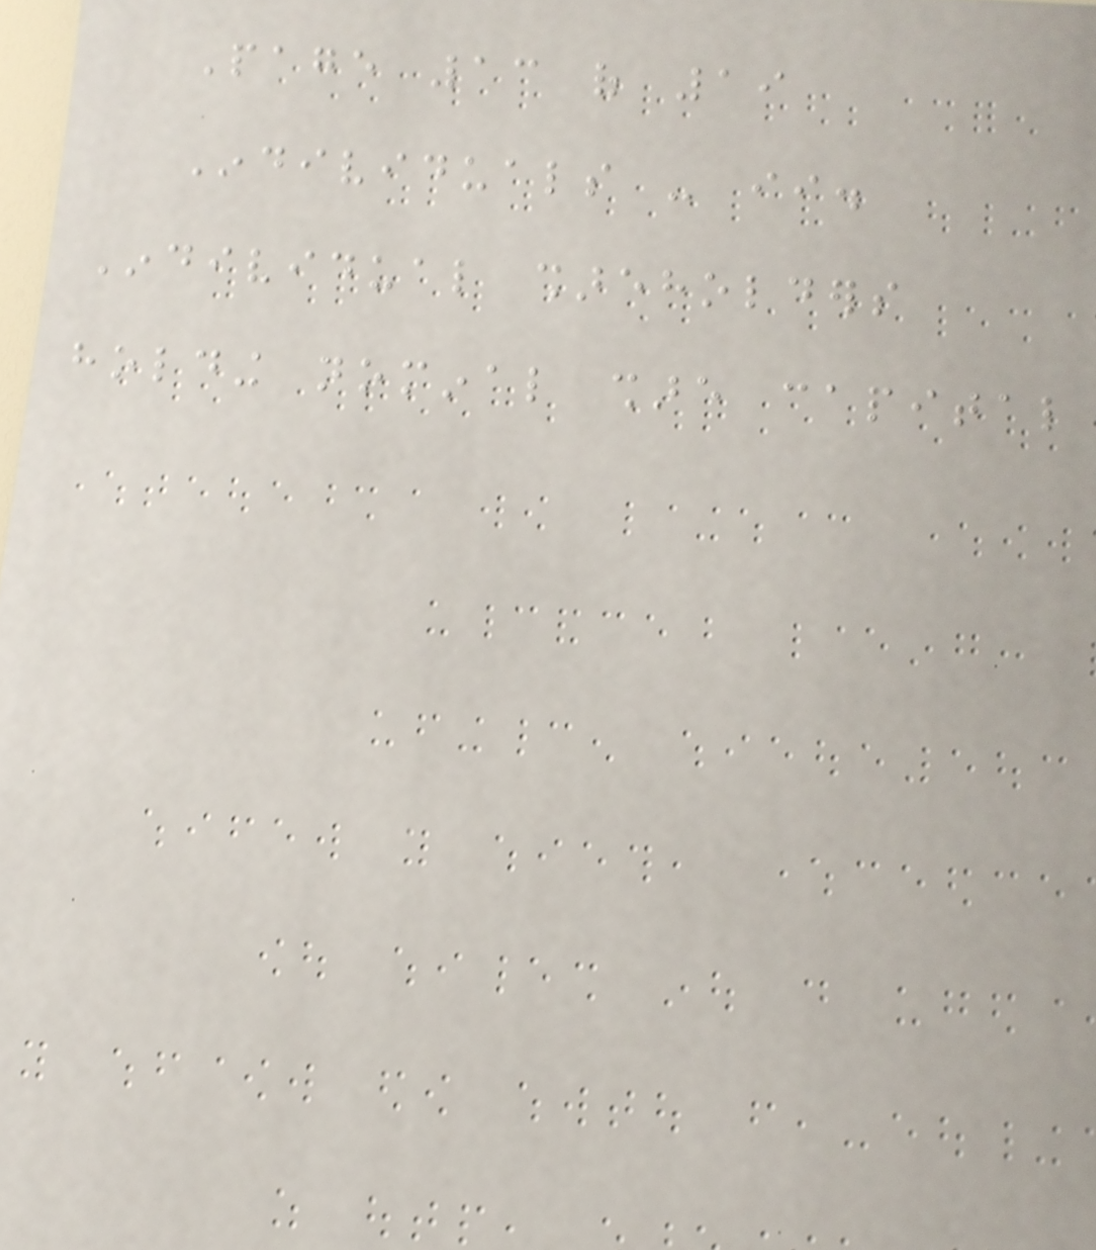Page 13 of 19
Individuals - ii.
Individual shareholders
holding nominal share capital
